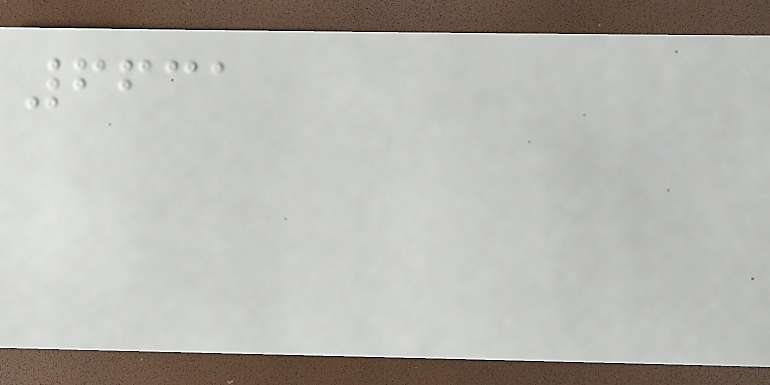6631
